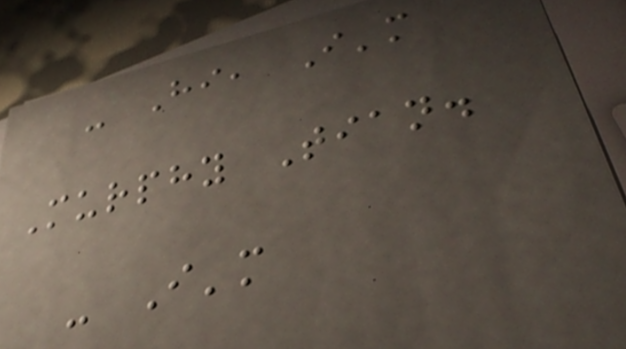- Hi, I'm
Murphy Tian.
- I'm
